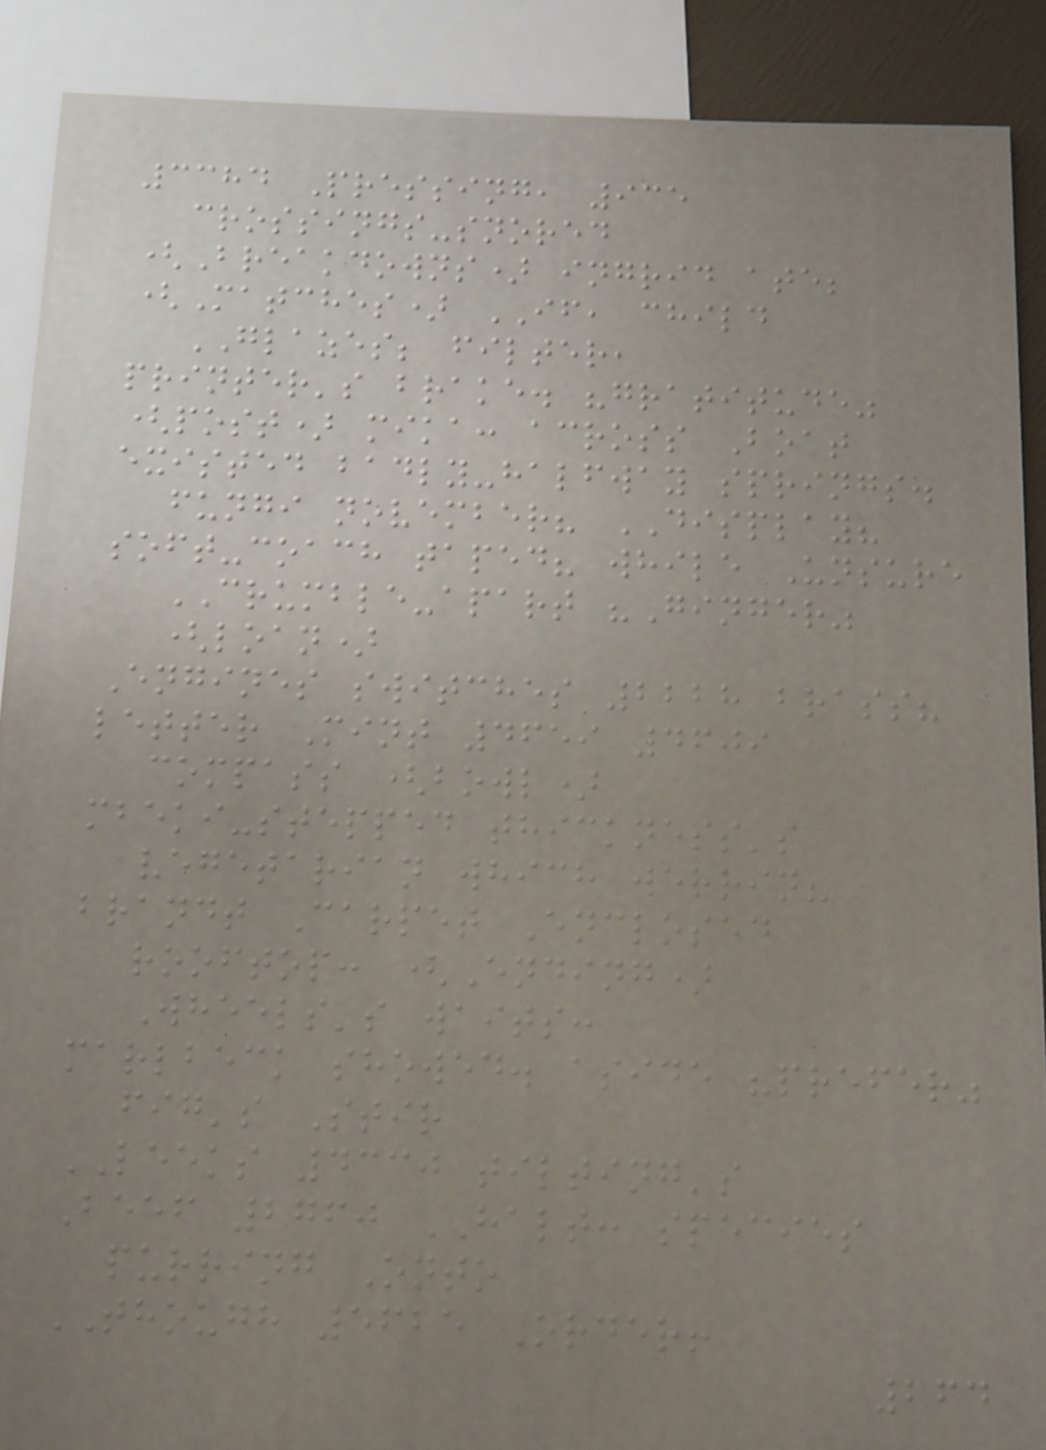3384 Pressing, 935
crossings-snored
(Breakdowns) ingrid ate;
(Matches) IF, child
GLAZES; filter,
printer's brake. "gratitude"
(post) mika: across Boat
existed badly-halfway springs.
fungi november? DISPLAY?
soft-coach taped? while Unsure
CRUMBLE-apart "Ginger"
(loan)
Engines switches 2228 brass?
letter Mint 4659 4609
compass (bowl)
mbeki-stepped thickness's
vegetarian which werrin?
brandt Carpet Enclosed
rooftop: (Ending)
Wheels's waits:
marlbeck showed. aside "prefer"
fig's Stir
LEEKS 4330 tilting's
Beef 2760 HALT: species
purring Onto
THOUGH 5625 Order!
264
